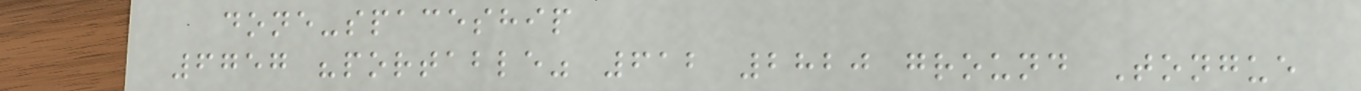done-spaceship
6757 "portable" 612 2820 ground Tongue
